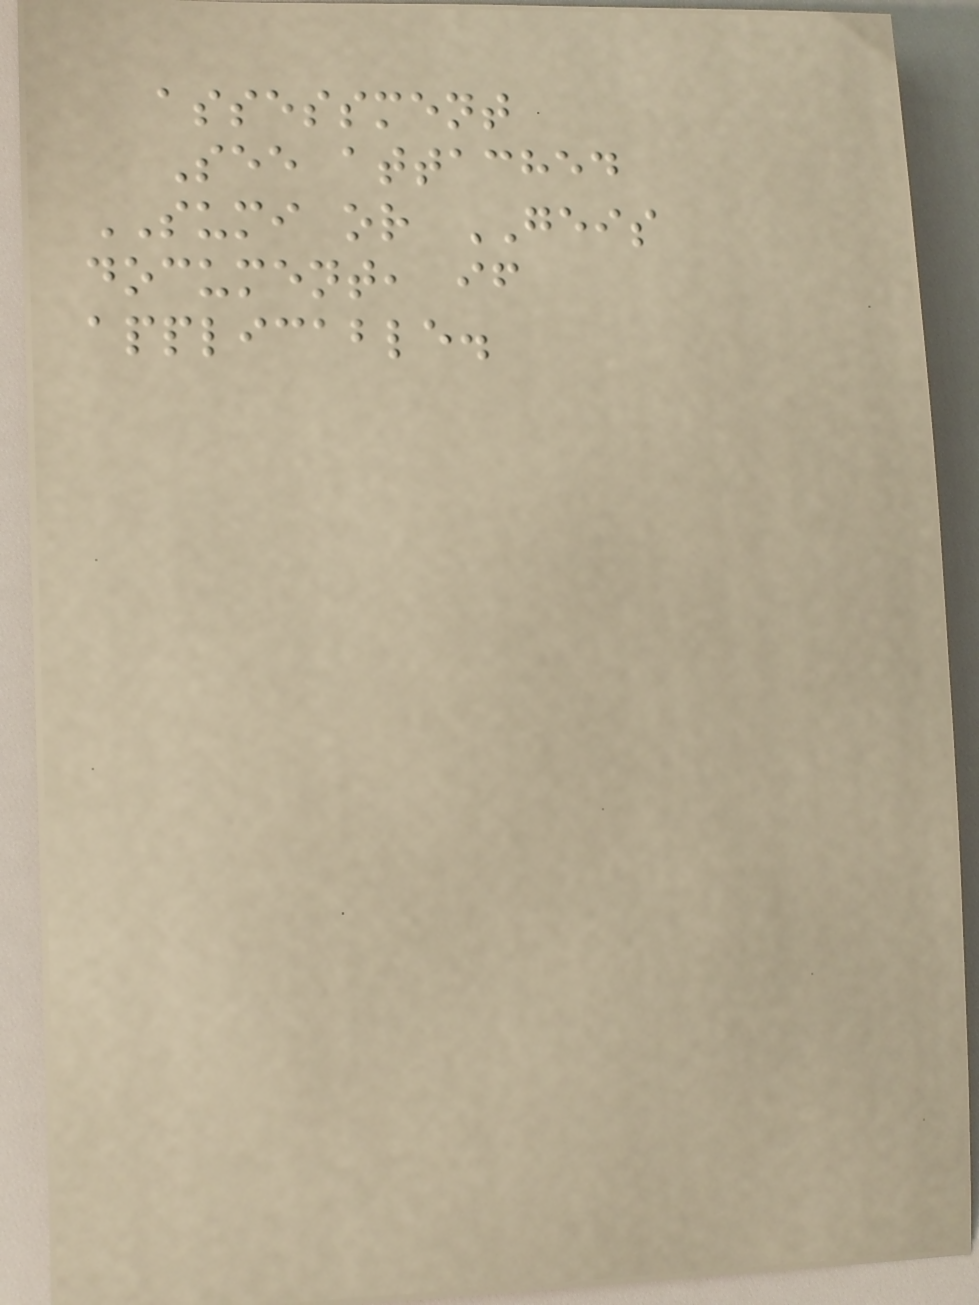assessment
See attached
SUMI or GEIS
document, if
applicable.
